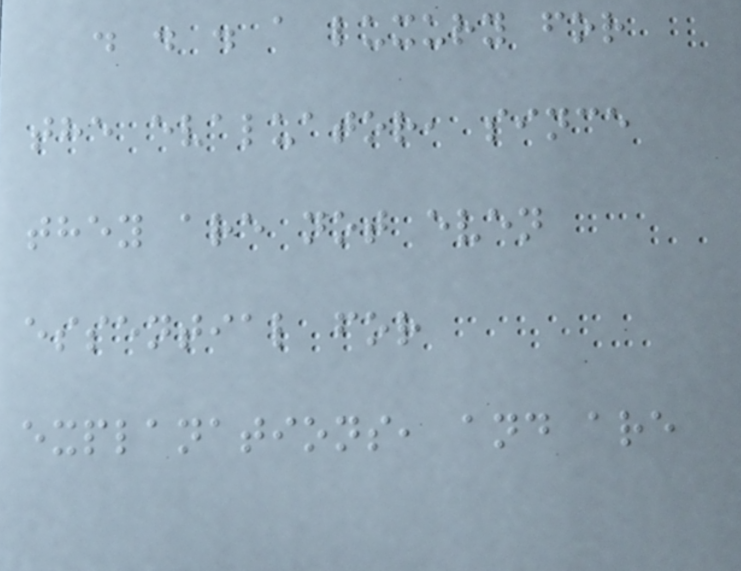. . . a luxury for
the evaluator, since
they are not even
essential for
explanations, and are
